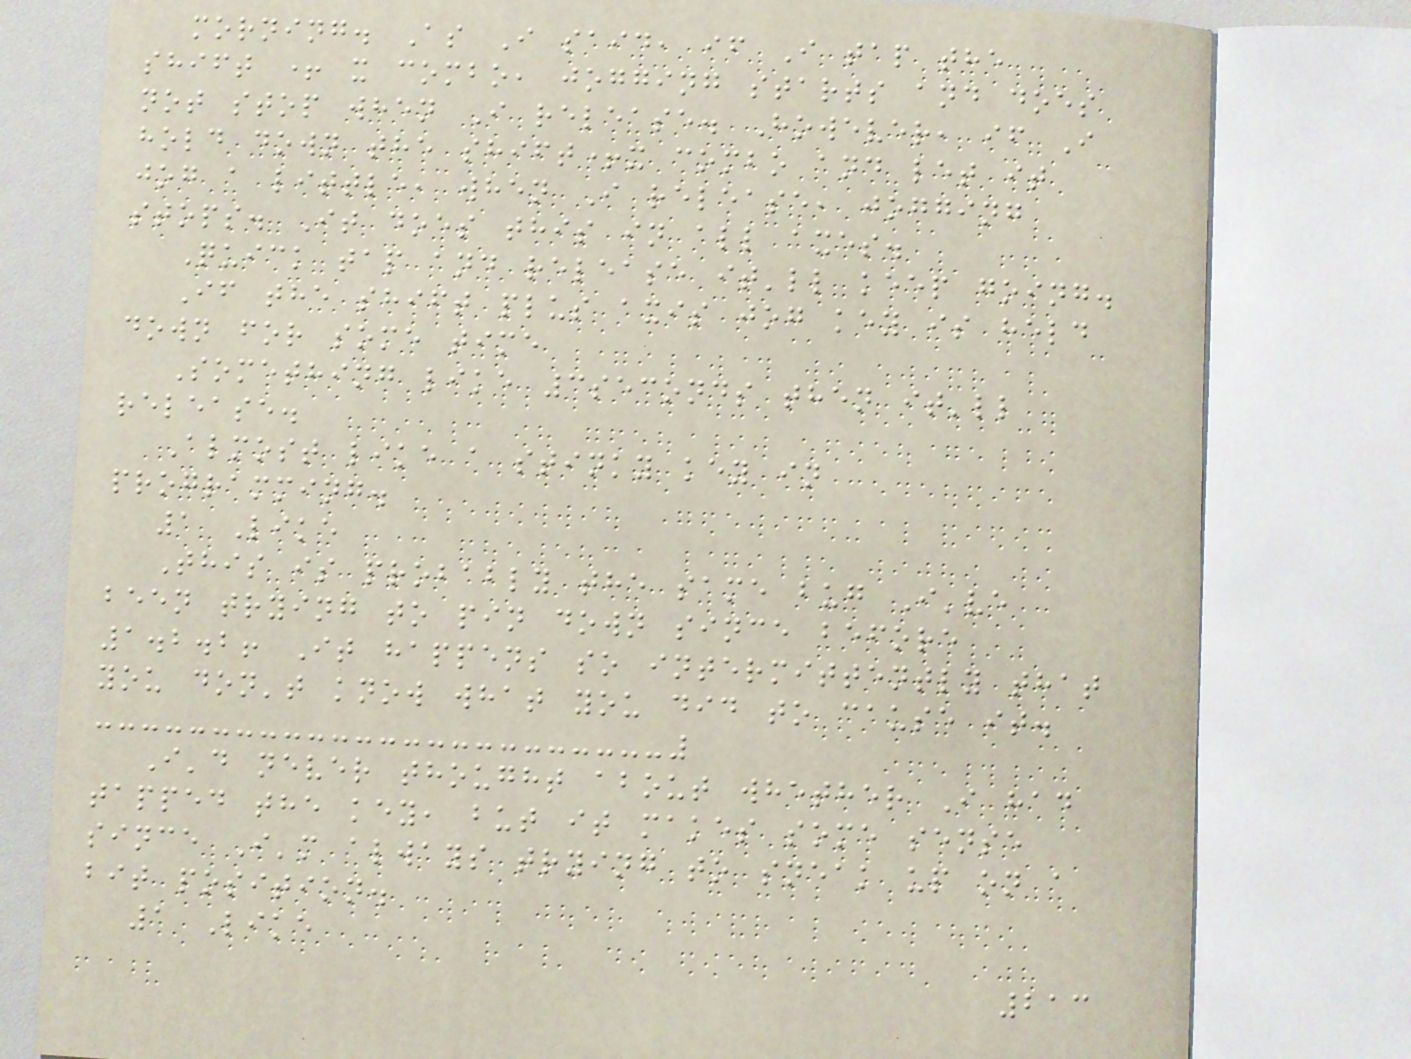morning. As I said, if I tap the
shift + x combo, jogging starts and does
not stop when I release. However, if I
hold down the shift+x combo and let it
jog a little, when I release, jogging
stops. It does this in all axes.
Quick tap and release it'll keep going.
If the shift plus axis jog key is held
down for some time
Something like 3seconds then it'll
release.
Almost like a stinky key in
programming.
1 Like
This is probably the same bug I've
been trying to pin down since before
1.2.2! It happens so intermittently that
you don't know what you did to cause it.
I'd never thought about whether I had
tapped the key, but it makes some sense
since I'm always trying to sneak up on a
bit position.
1 Like
213
